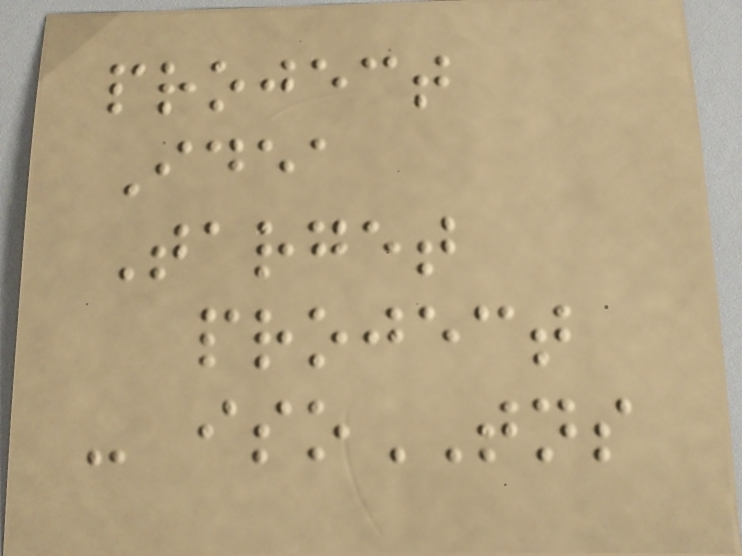project
Idea
Target
project
- isoTNS
